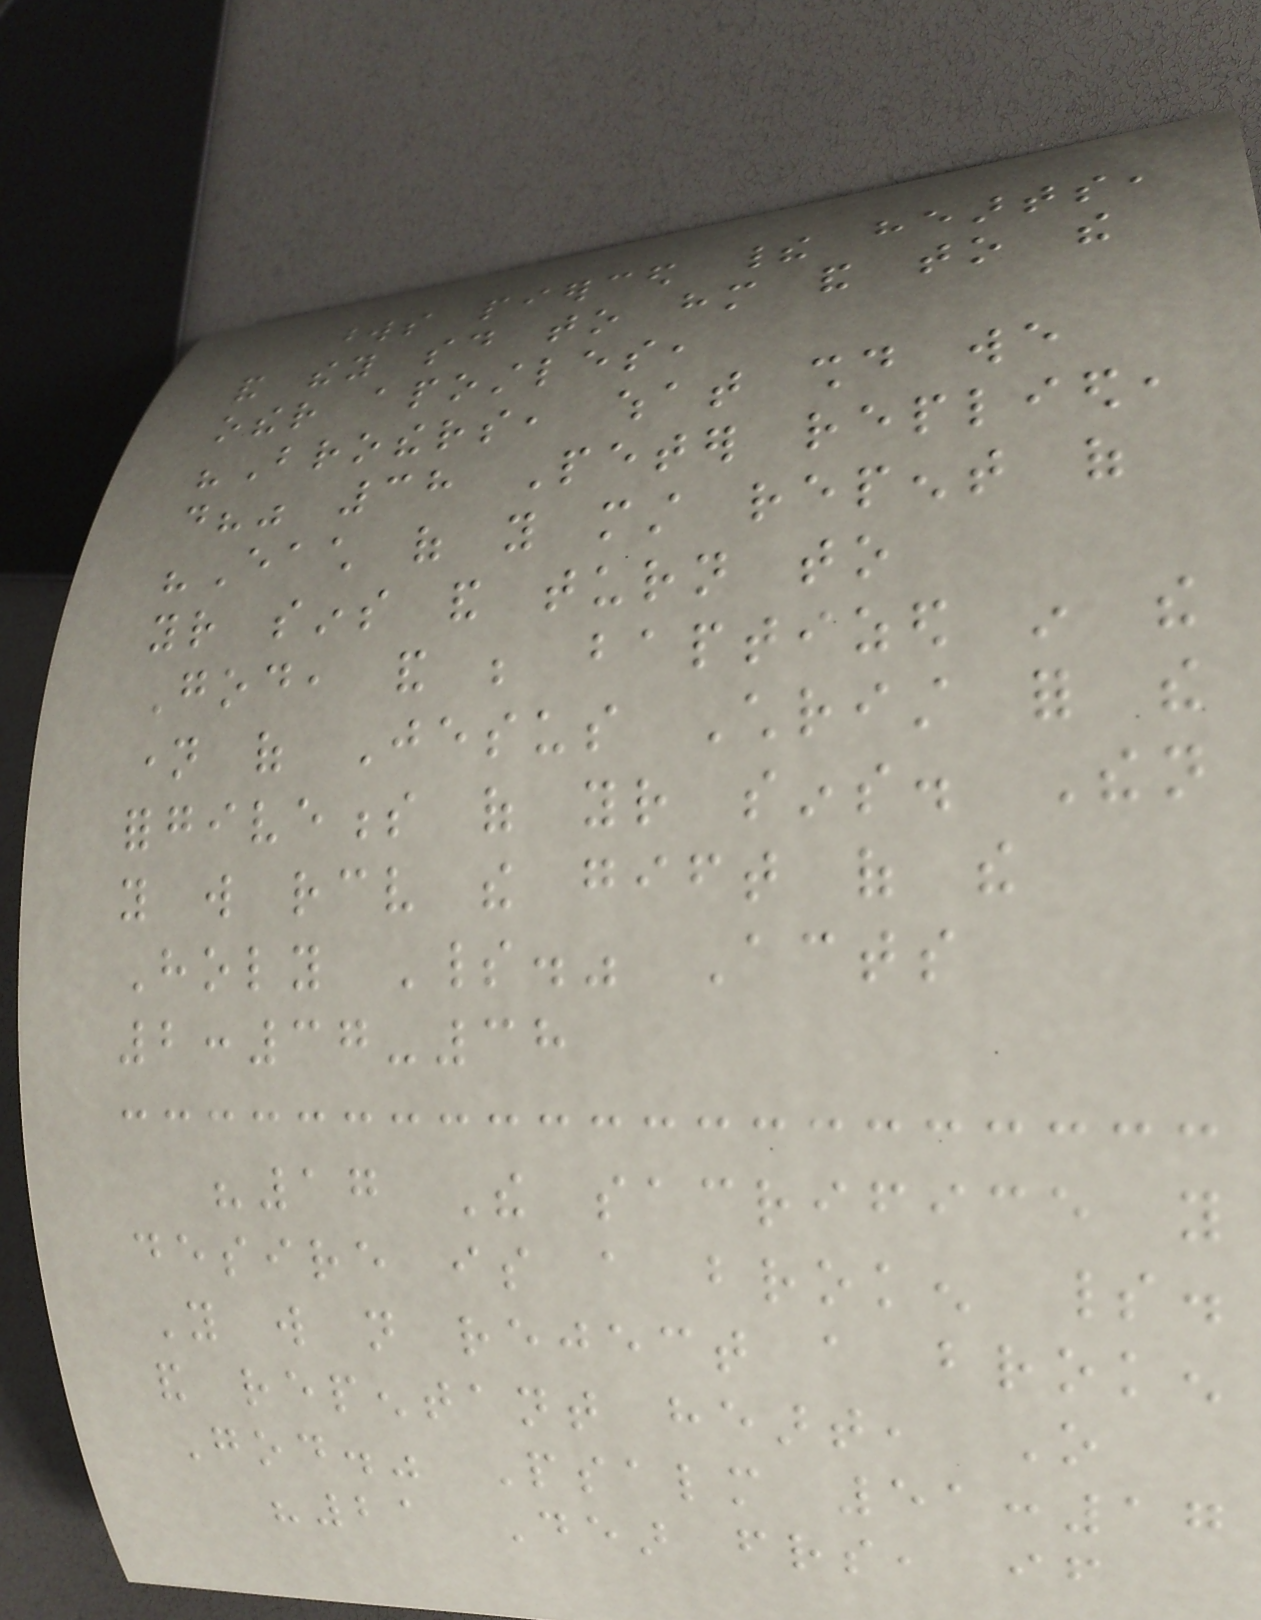words pierced their hearts,
and they said to him and to the
other apostles,
"Brothers, what should we
do?" 38 Peter replied,
"Each of you must repent of
your sins and turn to
God, and be baptized in the
name of Jesus Christ for the
forgiveness of your sins. Then
you will receive the gift of the
Holy Spirit." Acts
2:37-38
"17 The sacrifice you
desire is a broken spirit.
You will not reject a broken
and repentant heart, O
God." Psalm 51:17
"21 Dear friends, if
